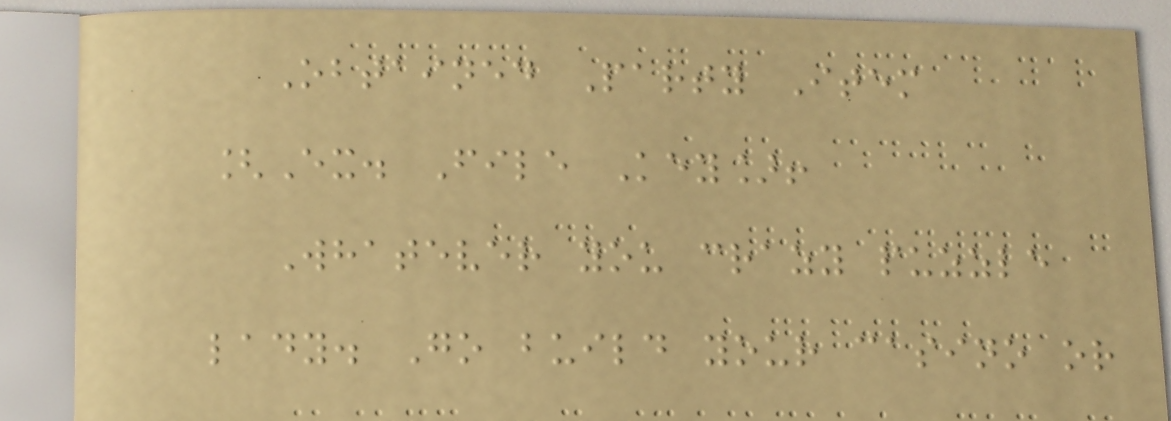Obtained Party Item
[Ex. File Key]!
Whatever you crazy puzzle
lady. Go build your casino or
